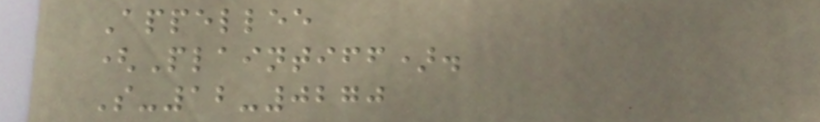Appellee
(Plaintiff).
S-12-0270
